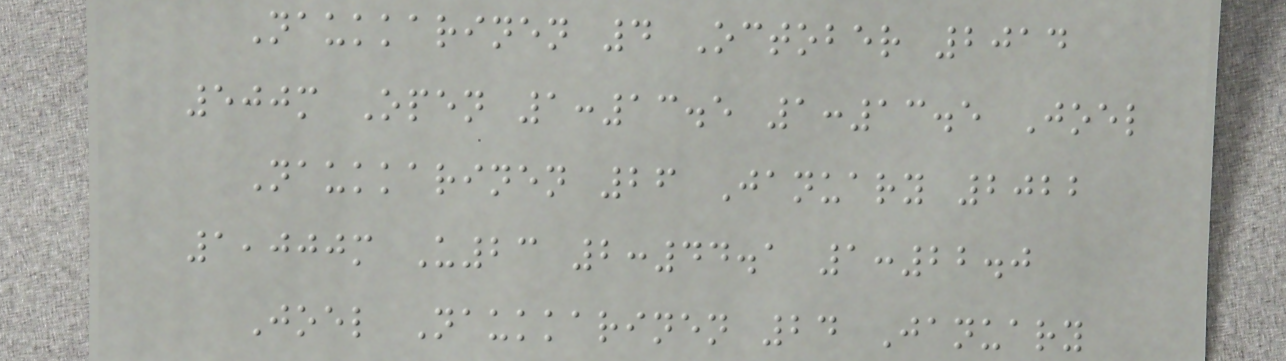Naukkarinen 4 October 2014
500m Open 1:13.5 1:13.5 Joel
Naukkarinen 26 January 2022
1,000m U23 2:44.1 1:22.0
Joel Naukkarinen 24 January
